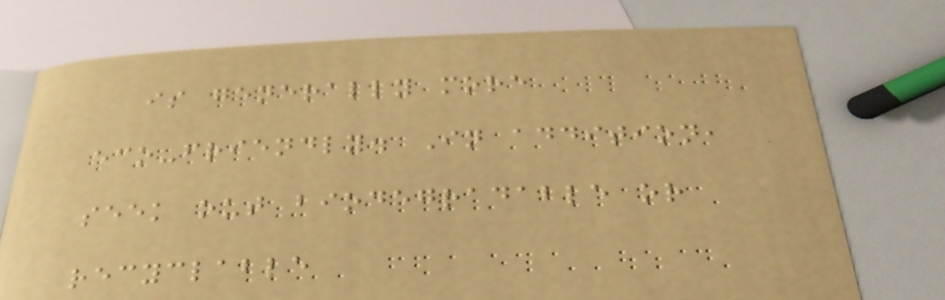is generally more
eco-friendly. In addition,
seek out biodegradable or
recyclable
